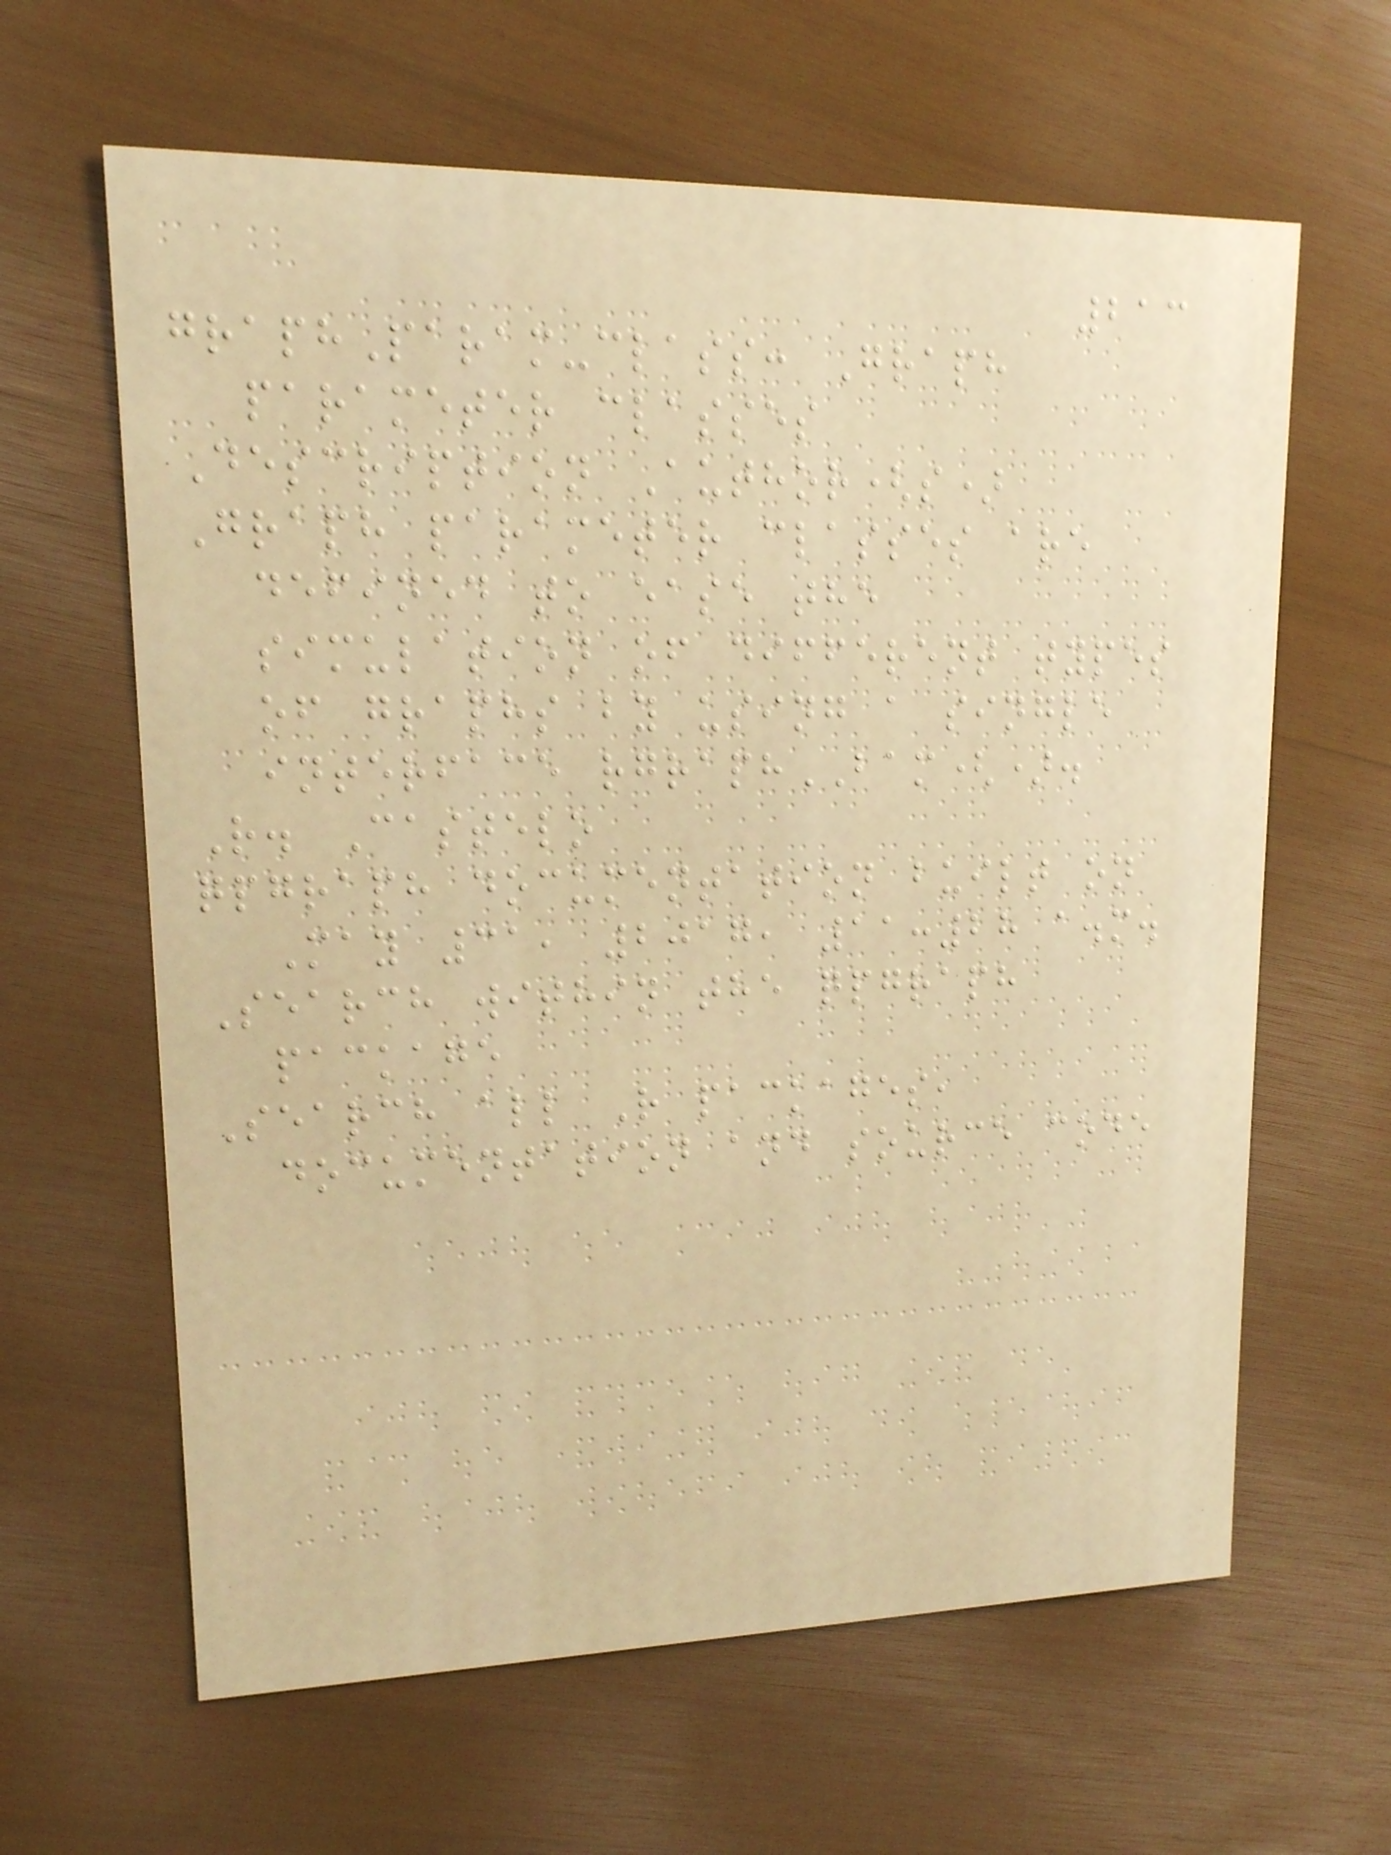213
graphParam-class: Graph
parameter classes
Description Author(s)
Graph parameter classes are
defined to ease the
simulation of different types
of graphs by using a single
interface rgraphBAM().
R. Castelo
qpgraph documentation built on
May 31, 2017, 11:28 a.m.
Search within the qpgraph
package
Search all R packages,
documentation and source code
